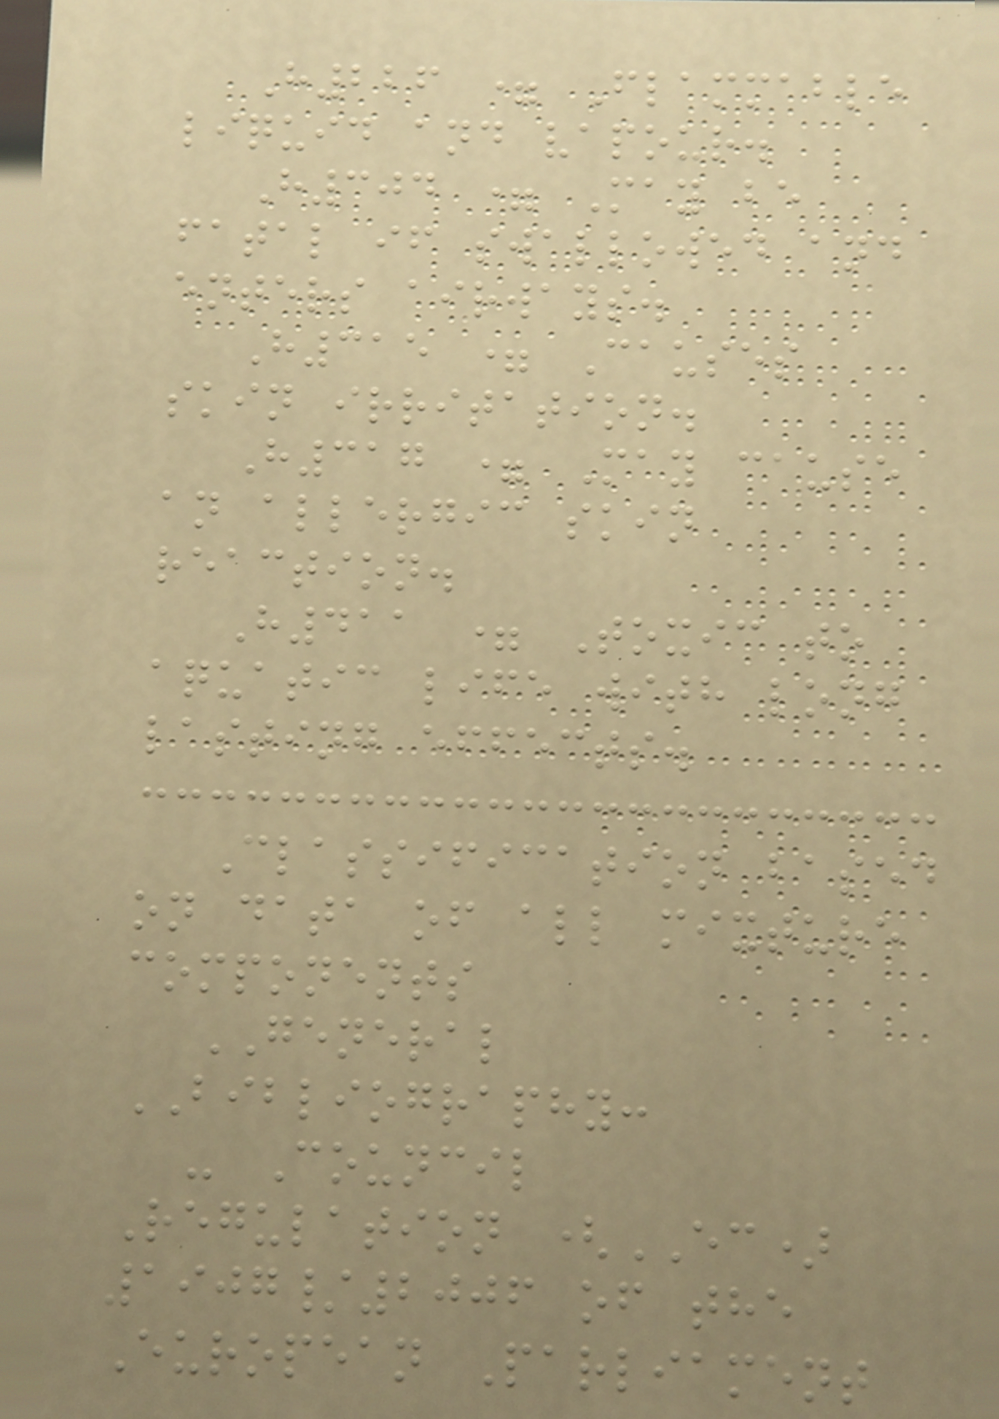H226 = Flammable
liquid and vapour.
H304 = May be
fatal if swallowed and
enters airways.
H315 = Causes
skin irritation.
H317 = May cause
an allergic skin
reaction.
H411 = Toxic to
aquatic life with long
lasting effects.
Classification based
on data of all mixture
components
GENERAL
BIBLIOGRAPHY:
- Council
Regulation (EC)
1907/2006 of the
European Parliament
